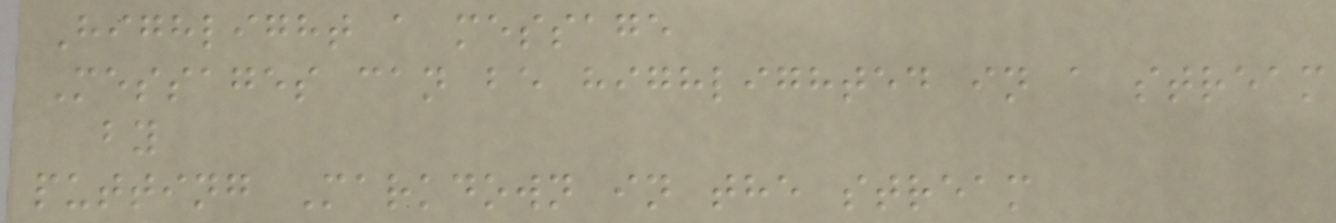Highlight a message
Messages can be highlighted in a stream
by
putting Markdown in the stream
